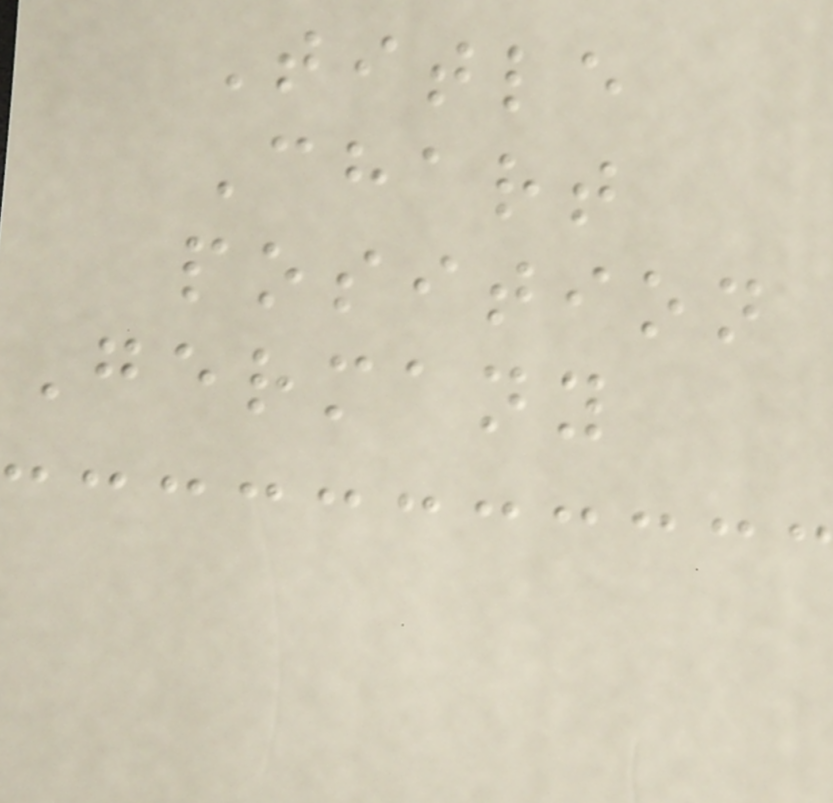Title
Chart
position
Germany
